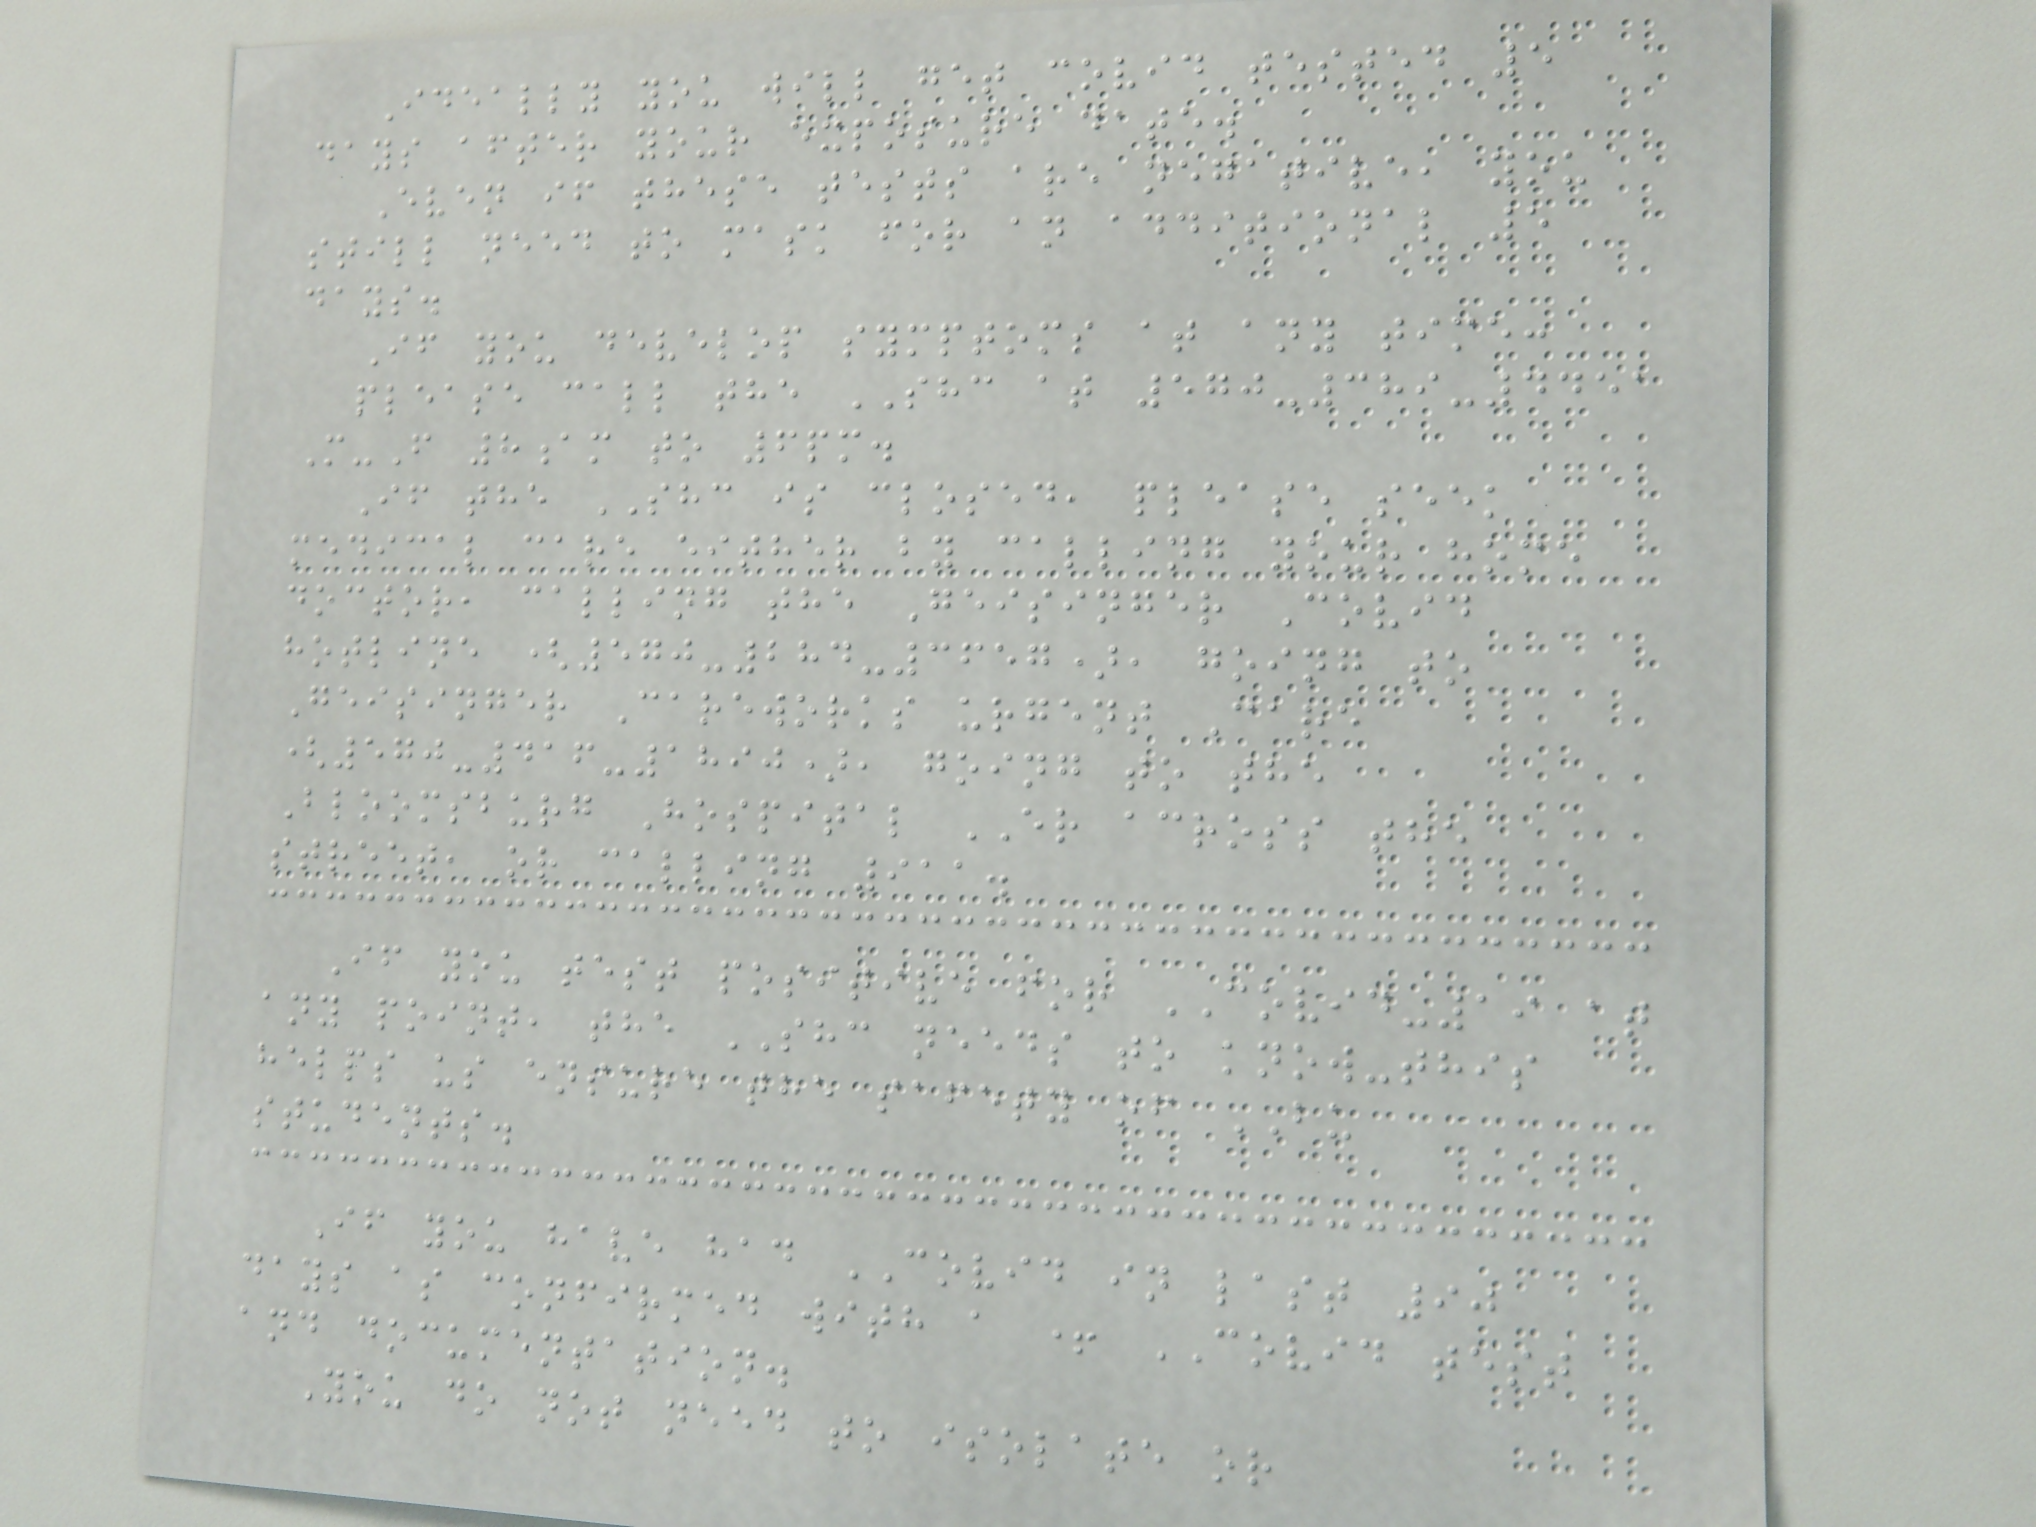Ideally you will get covid tested 5
days after your exposure date.
Even if these tests are negative, you
still need to mask for an additional 5
days.
If you develop symptoms at any time:
please call the SHC at 570-389-4451
M-F 8am to 6pm.
If the SHC is closed, please seek
medical care either by calling your home
doctor, calling the Geisinger Covid
hotline (570-284-3657), going to
Geisinger Careworks urgent Care
(570-416-1890), going to the
Bloomsburg Hospital ER across the
street, or calling 911.
If you test positive for COVID-19 at
any point, the SHC needs to know-this
helps us ensure the safety of BU
students.
If you have had COVID in last 90
days as confirmed with a + COVID test
and documentation.
You do not need to isolate or
